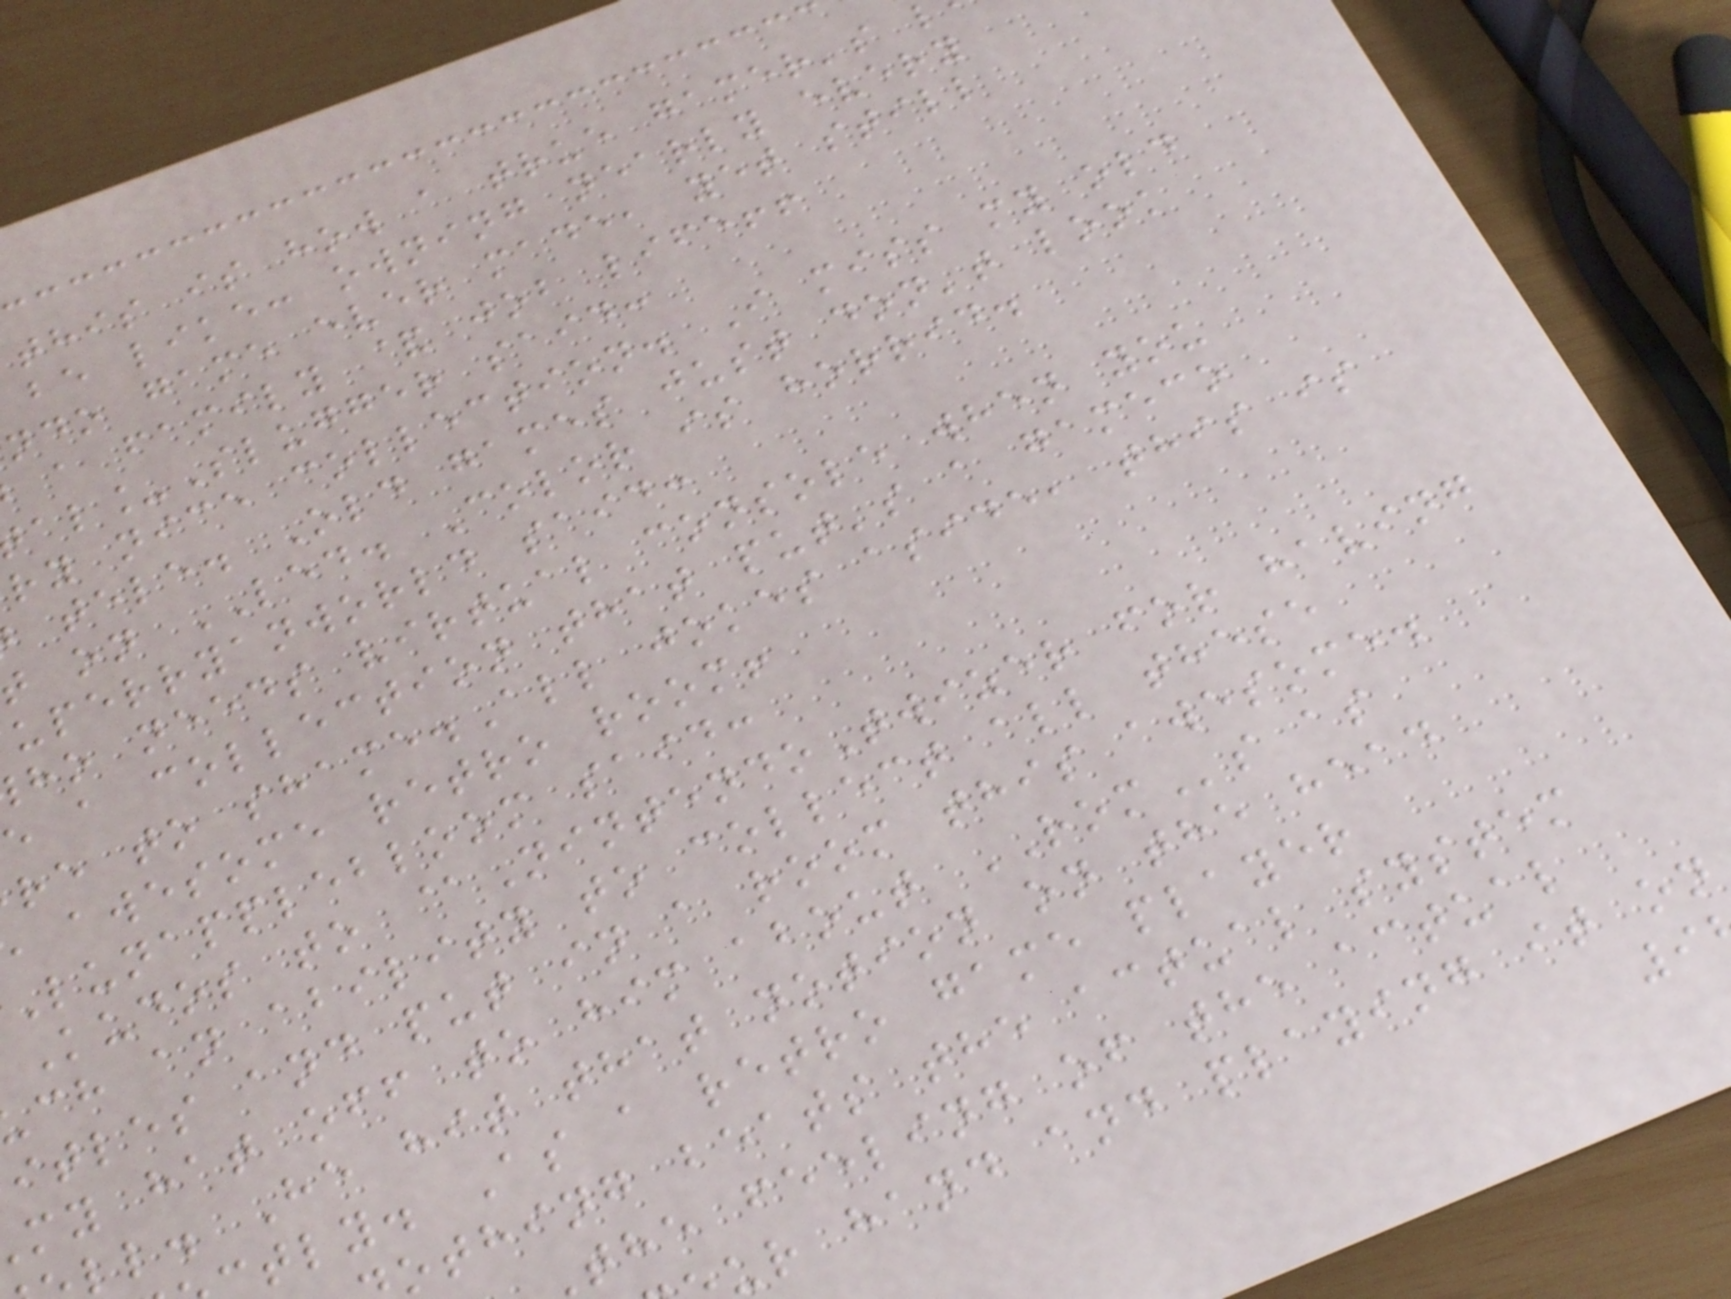this is how a true gamer's
be like: owning nearly every
ndo game ever made, yet still
a family & job life!!
al_Slugger said:
ry nice collection. I miss my old
tele. Old games just don't look
on LED. Color is horrid.
uperryanworld said:
ho needs virtual console when you
e a collection that put's a gameco
re to shame.All jokes aside, this is
awesome retro room!
Lunapplebloom said:
Kudos to @NintendoTwizer for having
ch an ability to collect all these
itles and put in a room this awesome.
my hat off to him about ROMs as
ll. He hit that notion on the head
tly. As a retro game player
othing beats the actual system
the feeling of the actual
ur hand and playing it on
